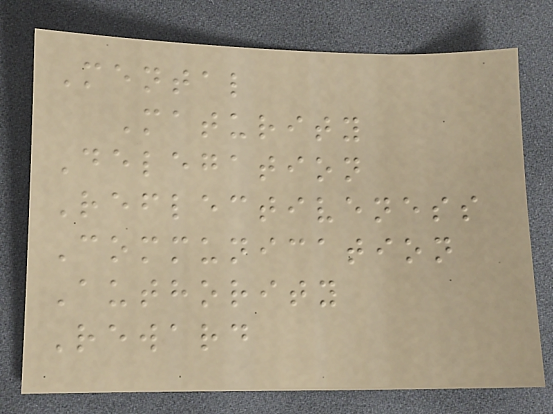Mental
Maturity
Delegation
Reflectiveness
Communication
Authority
Reward
